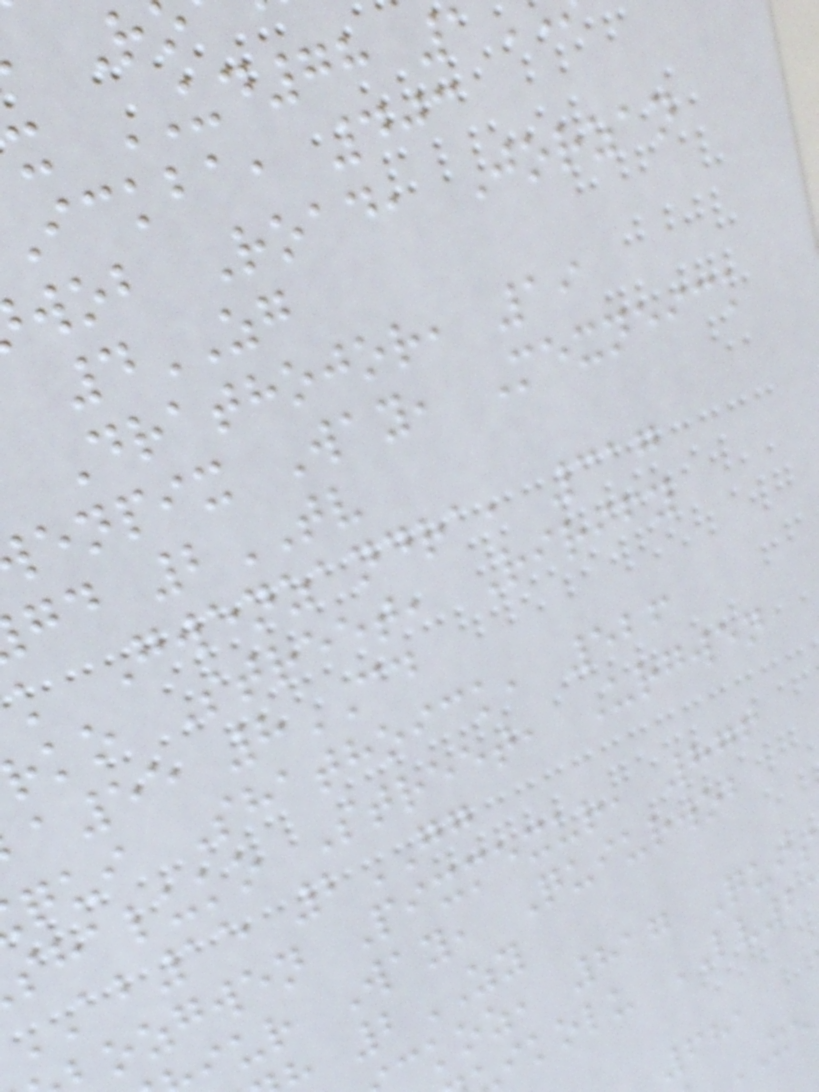x UD78 1
ickba, 403
wob Road, Jorzan
4ZG
Drathojor, 19
enpix Way, Mexneick
gd 2TV
k Gwenzandra, 317
ko Street, Rirify
a55 8CD
qui Shathoick, 526
shaluko Street, Urgwen
ab15 2GG
ozgwen Pixmexur, 876
iur Way, Quiurwob
2ZY
ckoz, 817 Qui
ikolu LV2
